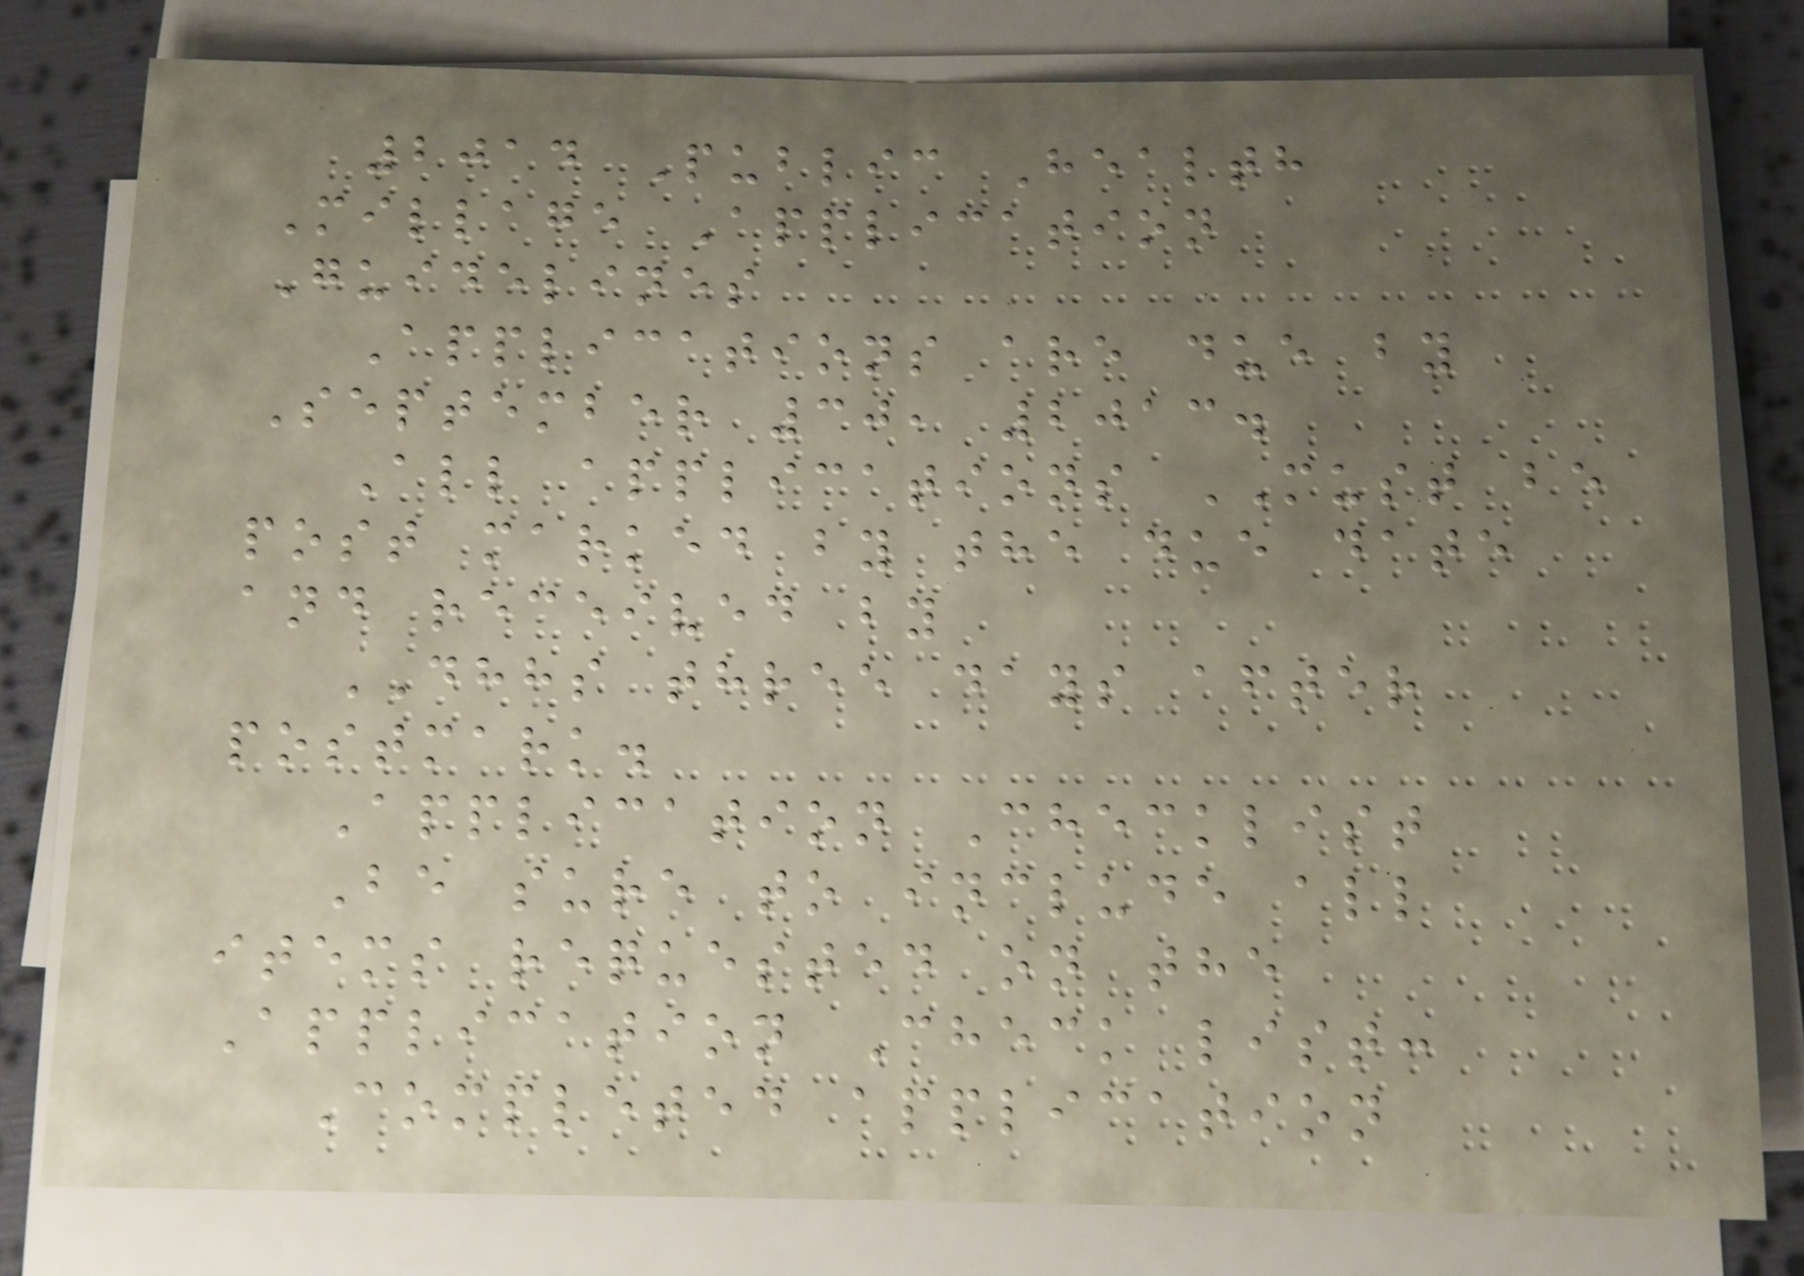2014 Public Health
Millage Application
Guidelines
Applications are due by
September 30, 2013.
All applications MUST be
post marked by the due date
and received by
DHHS three days after
postmark.
Application Checklist
Be sure to include all
items requested on the
Application Check list:
Completed application
